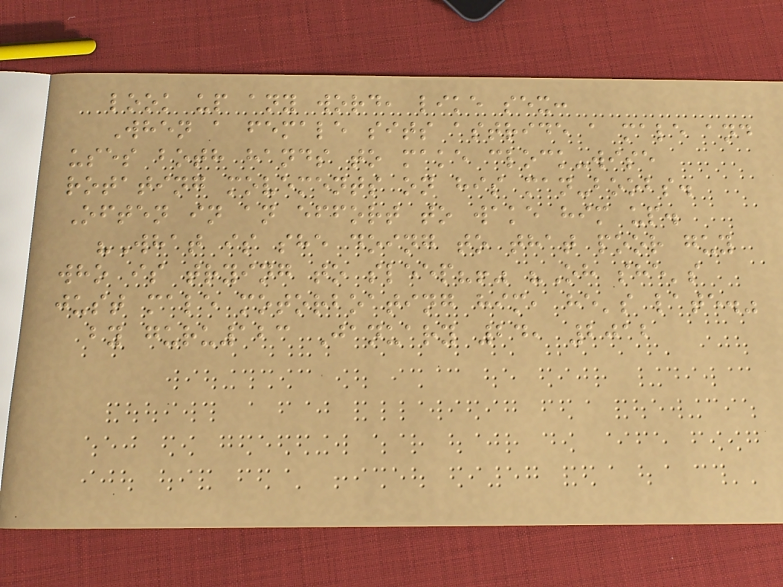look up any word, like sex:
When a female sits astride a male and
uses both hands to make clock-wise
rotating movements on his man-boobs.
Often in an effort to wake him up.
"What is she doing to that poor guy
who is trying to sleep?!" "Oh she's
just male motorboating him, he's late."
by guru123 January 24, 2012
